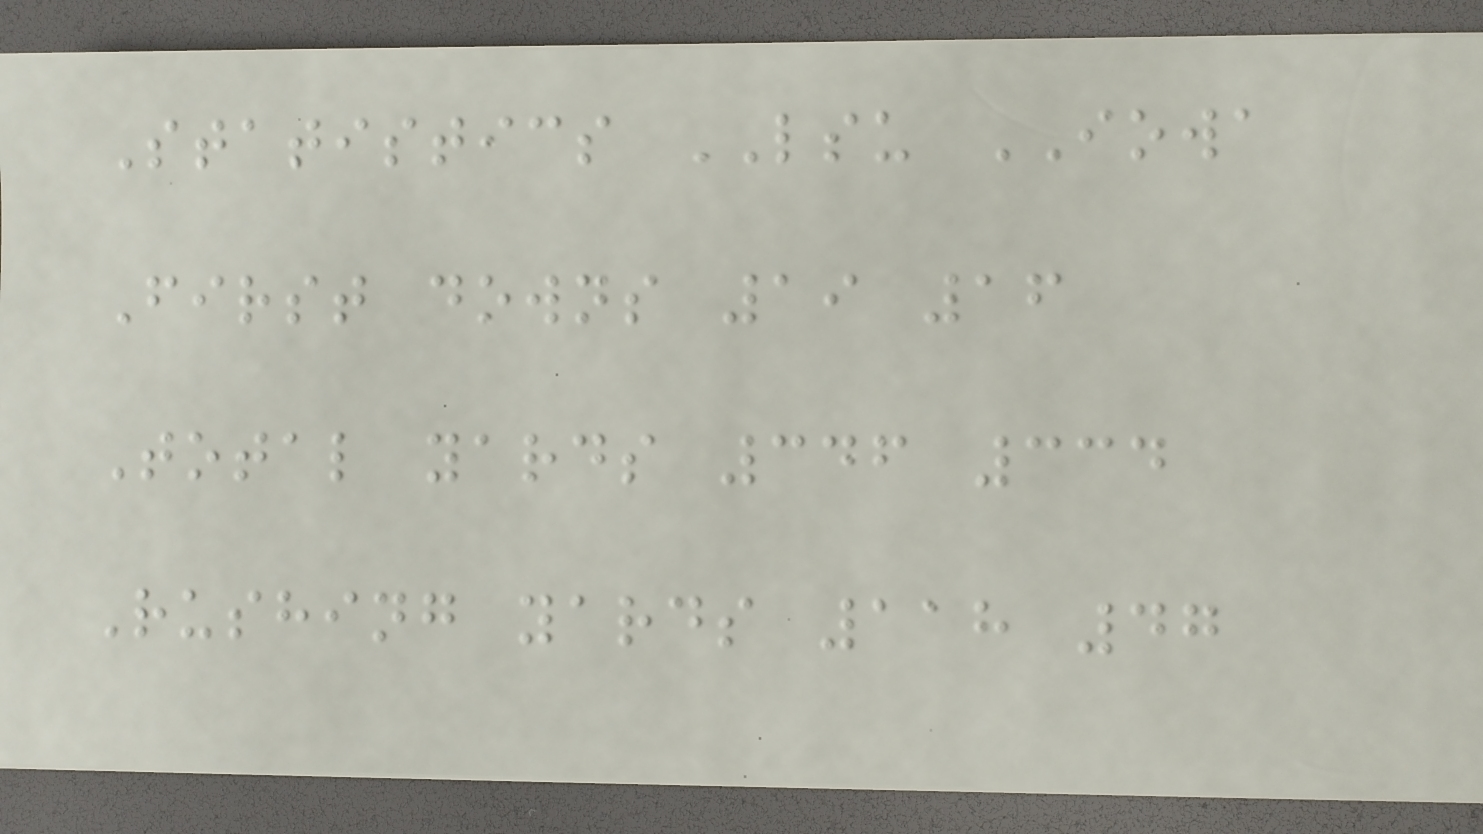Statistics LSU IOWA
First downs 19 16
Total yards 346 334
Rushing yards 118 47
